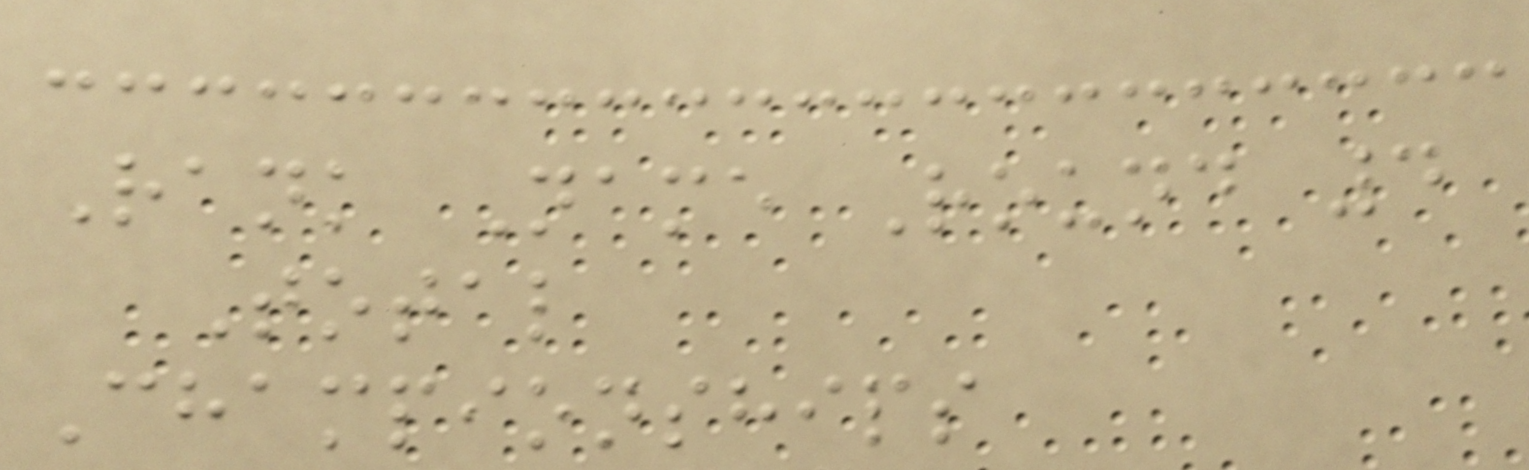Rank Name Round 4
Total
Championships
